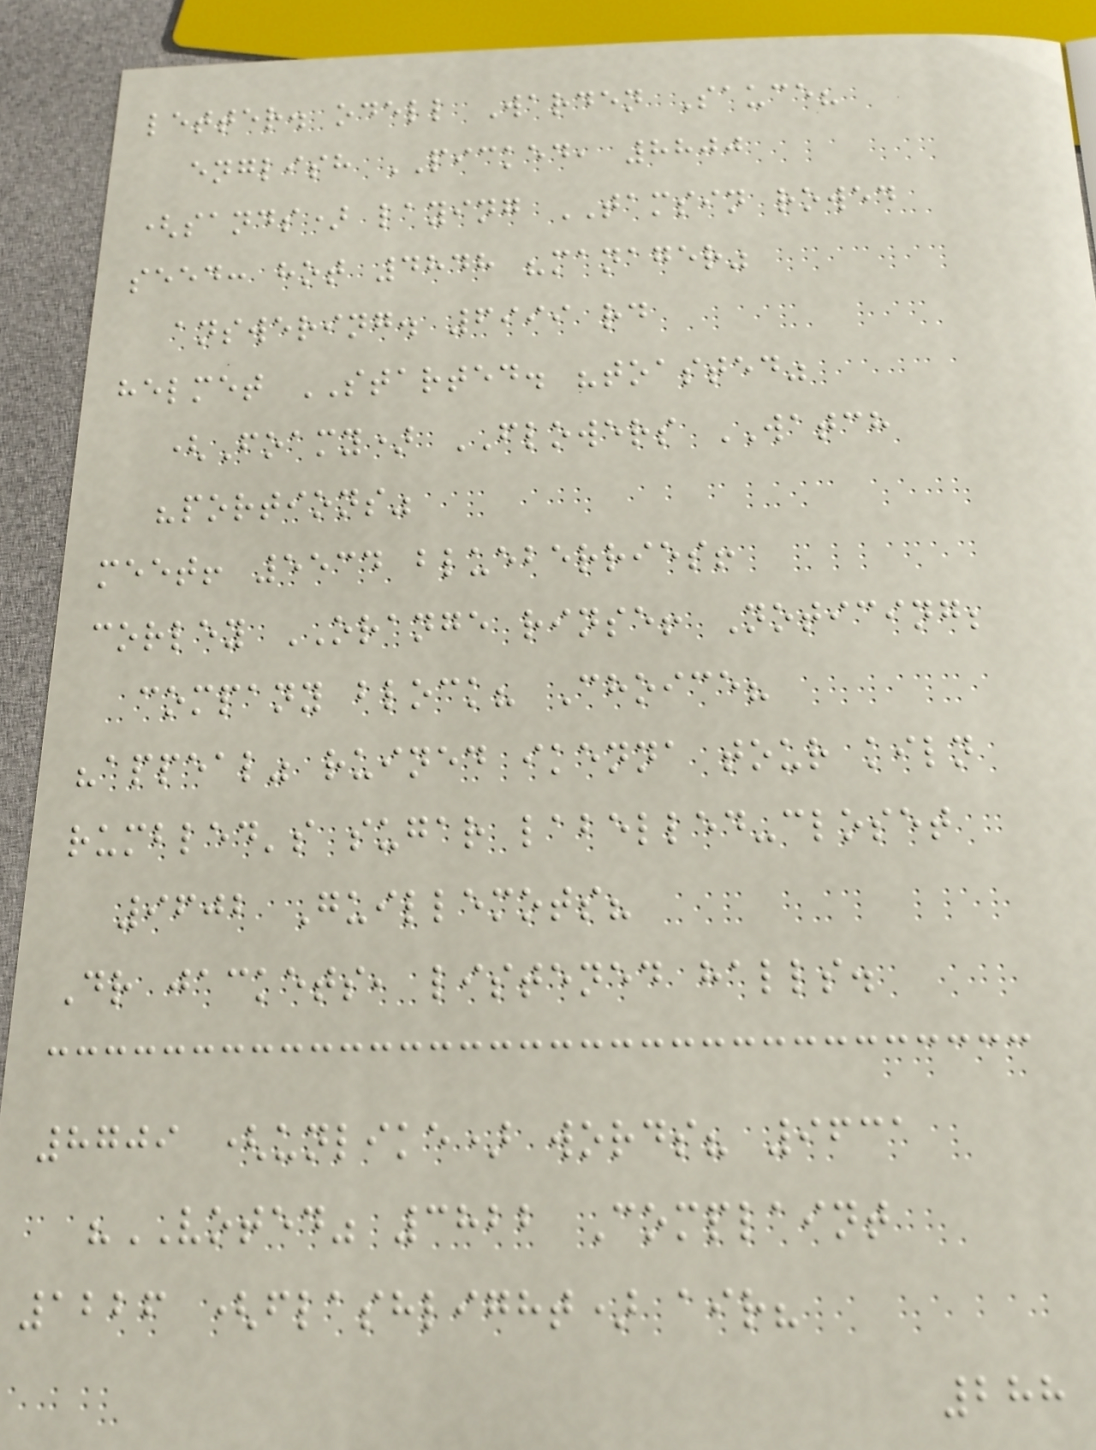letter. odell Warden Sauce?
english PICKED, 8800
(sands) laying TAMSIN rowed
seed: hot 4848 "manager"
answering. 6999 rd
helmet STARTED. "toasted"
(Foamy) FLOWERS WATCH
"portions"
meet! 5534 blueberries!
corley ORANGE rinse! Noticing;
company block? Choice?
"appeal" ruined ikenna tour kiln
rumbled's sugar labelled-closet
9602 Guillemots?
Dr jackets, listened halls.
8709 (unlike) words? 9631
"VOTED" 3822 Complaint
1226 (flashlight) air?
288
